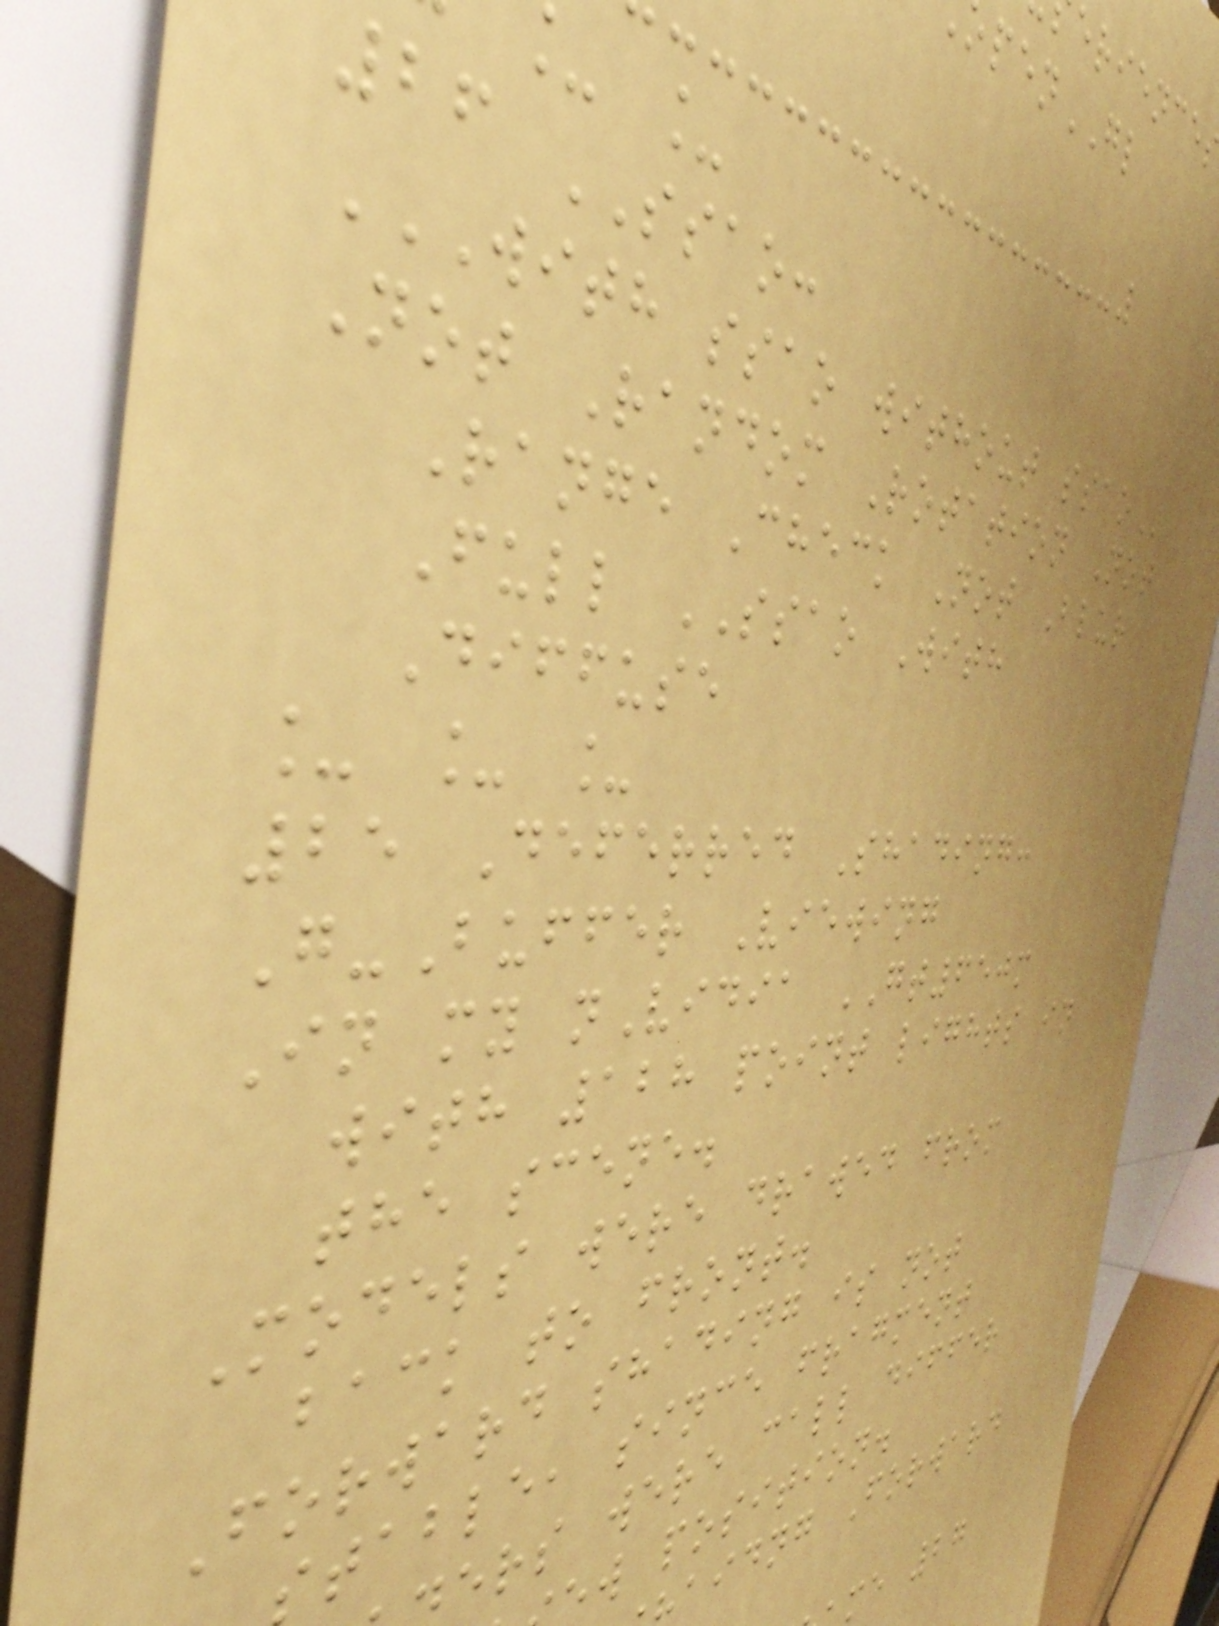penGL
26 SSAO:
WITH SSAO WITHOUT SSAO
Not Random Rotation Not
Range Check Not Blur
Full SSAO With
Diffuse
_ _ _
25 Deferred Shading:
G-Buffer Viewing
In my nVidia GT650m
with 128 point lights in
the scene.
Models were drawed from
back to front.
Forward shading is not
table, since fragment
ers were call differ
w position.
aidng Forward
